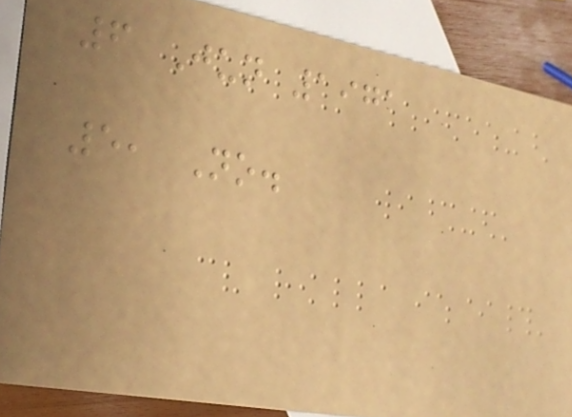6 Jun 1971
5, No.
